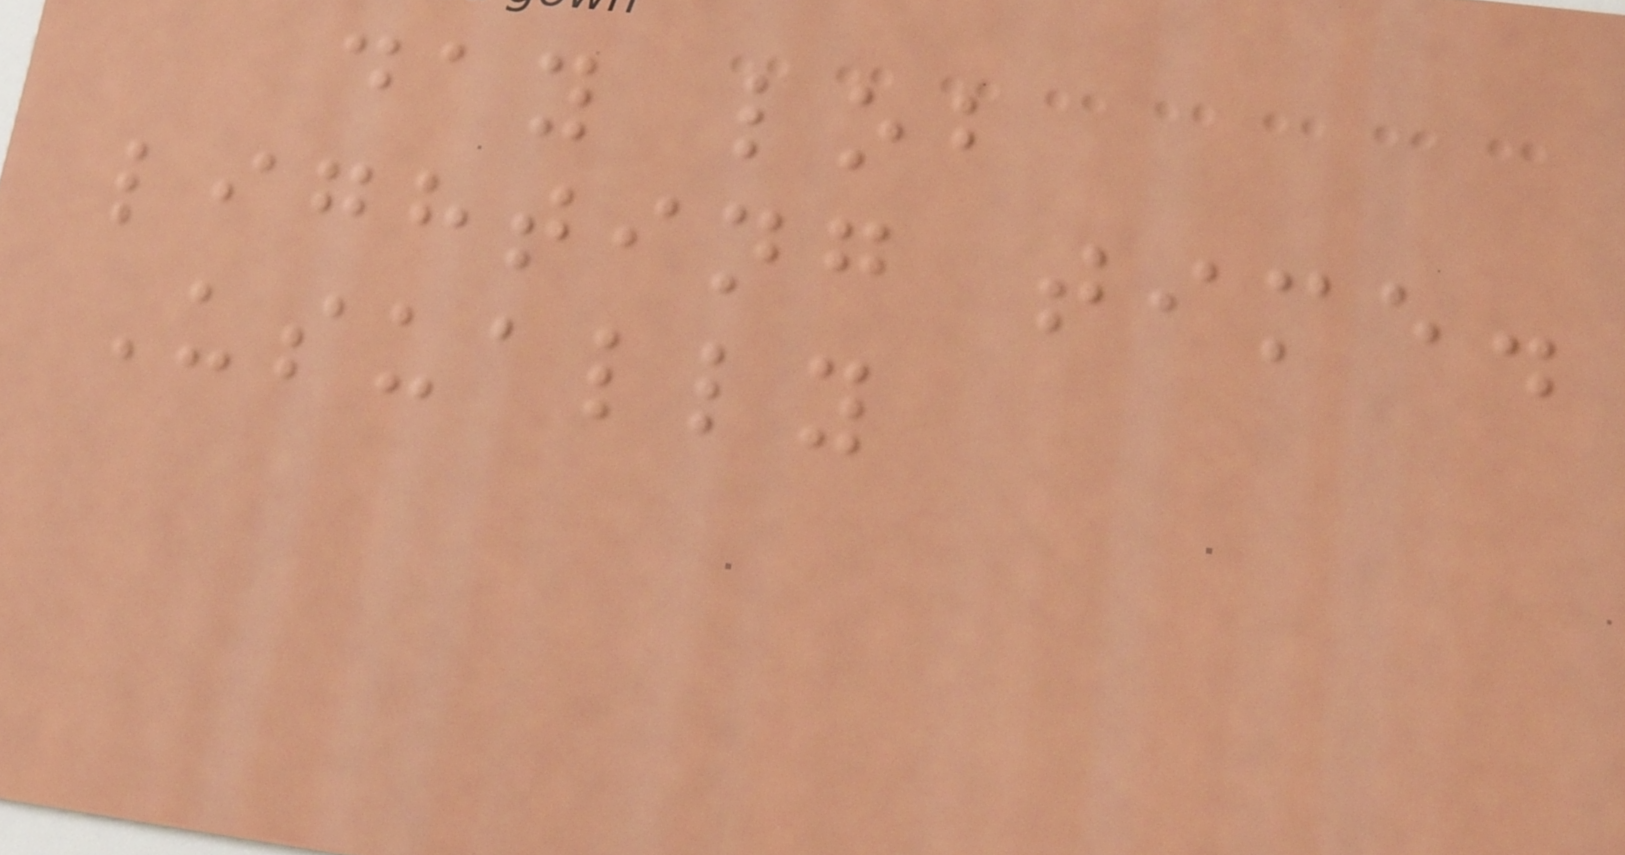day lob
lighting time.
Usually
